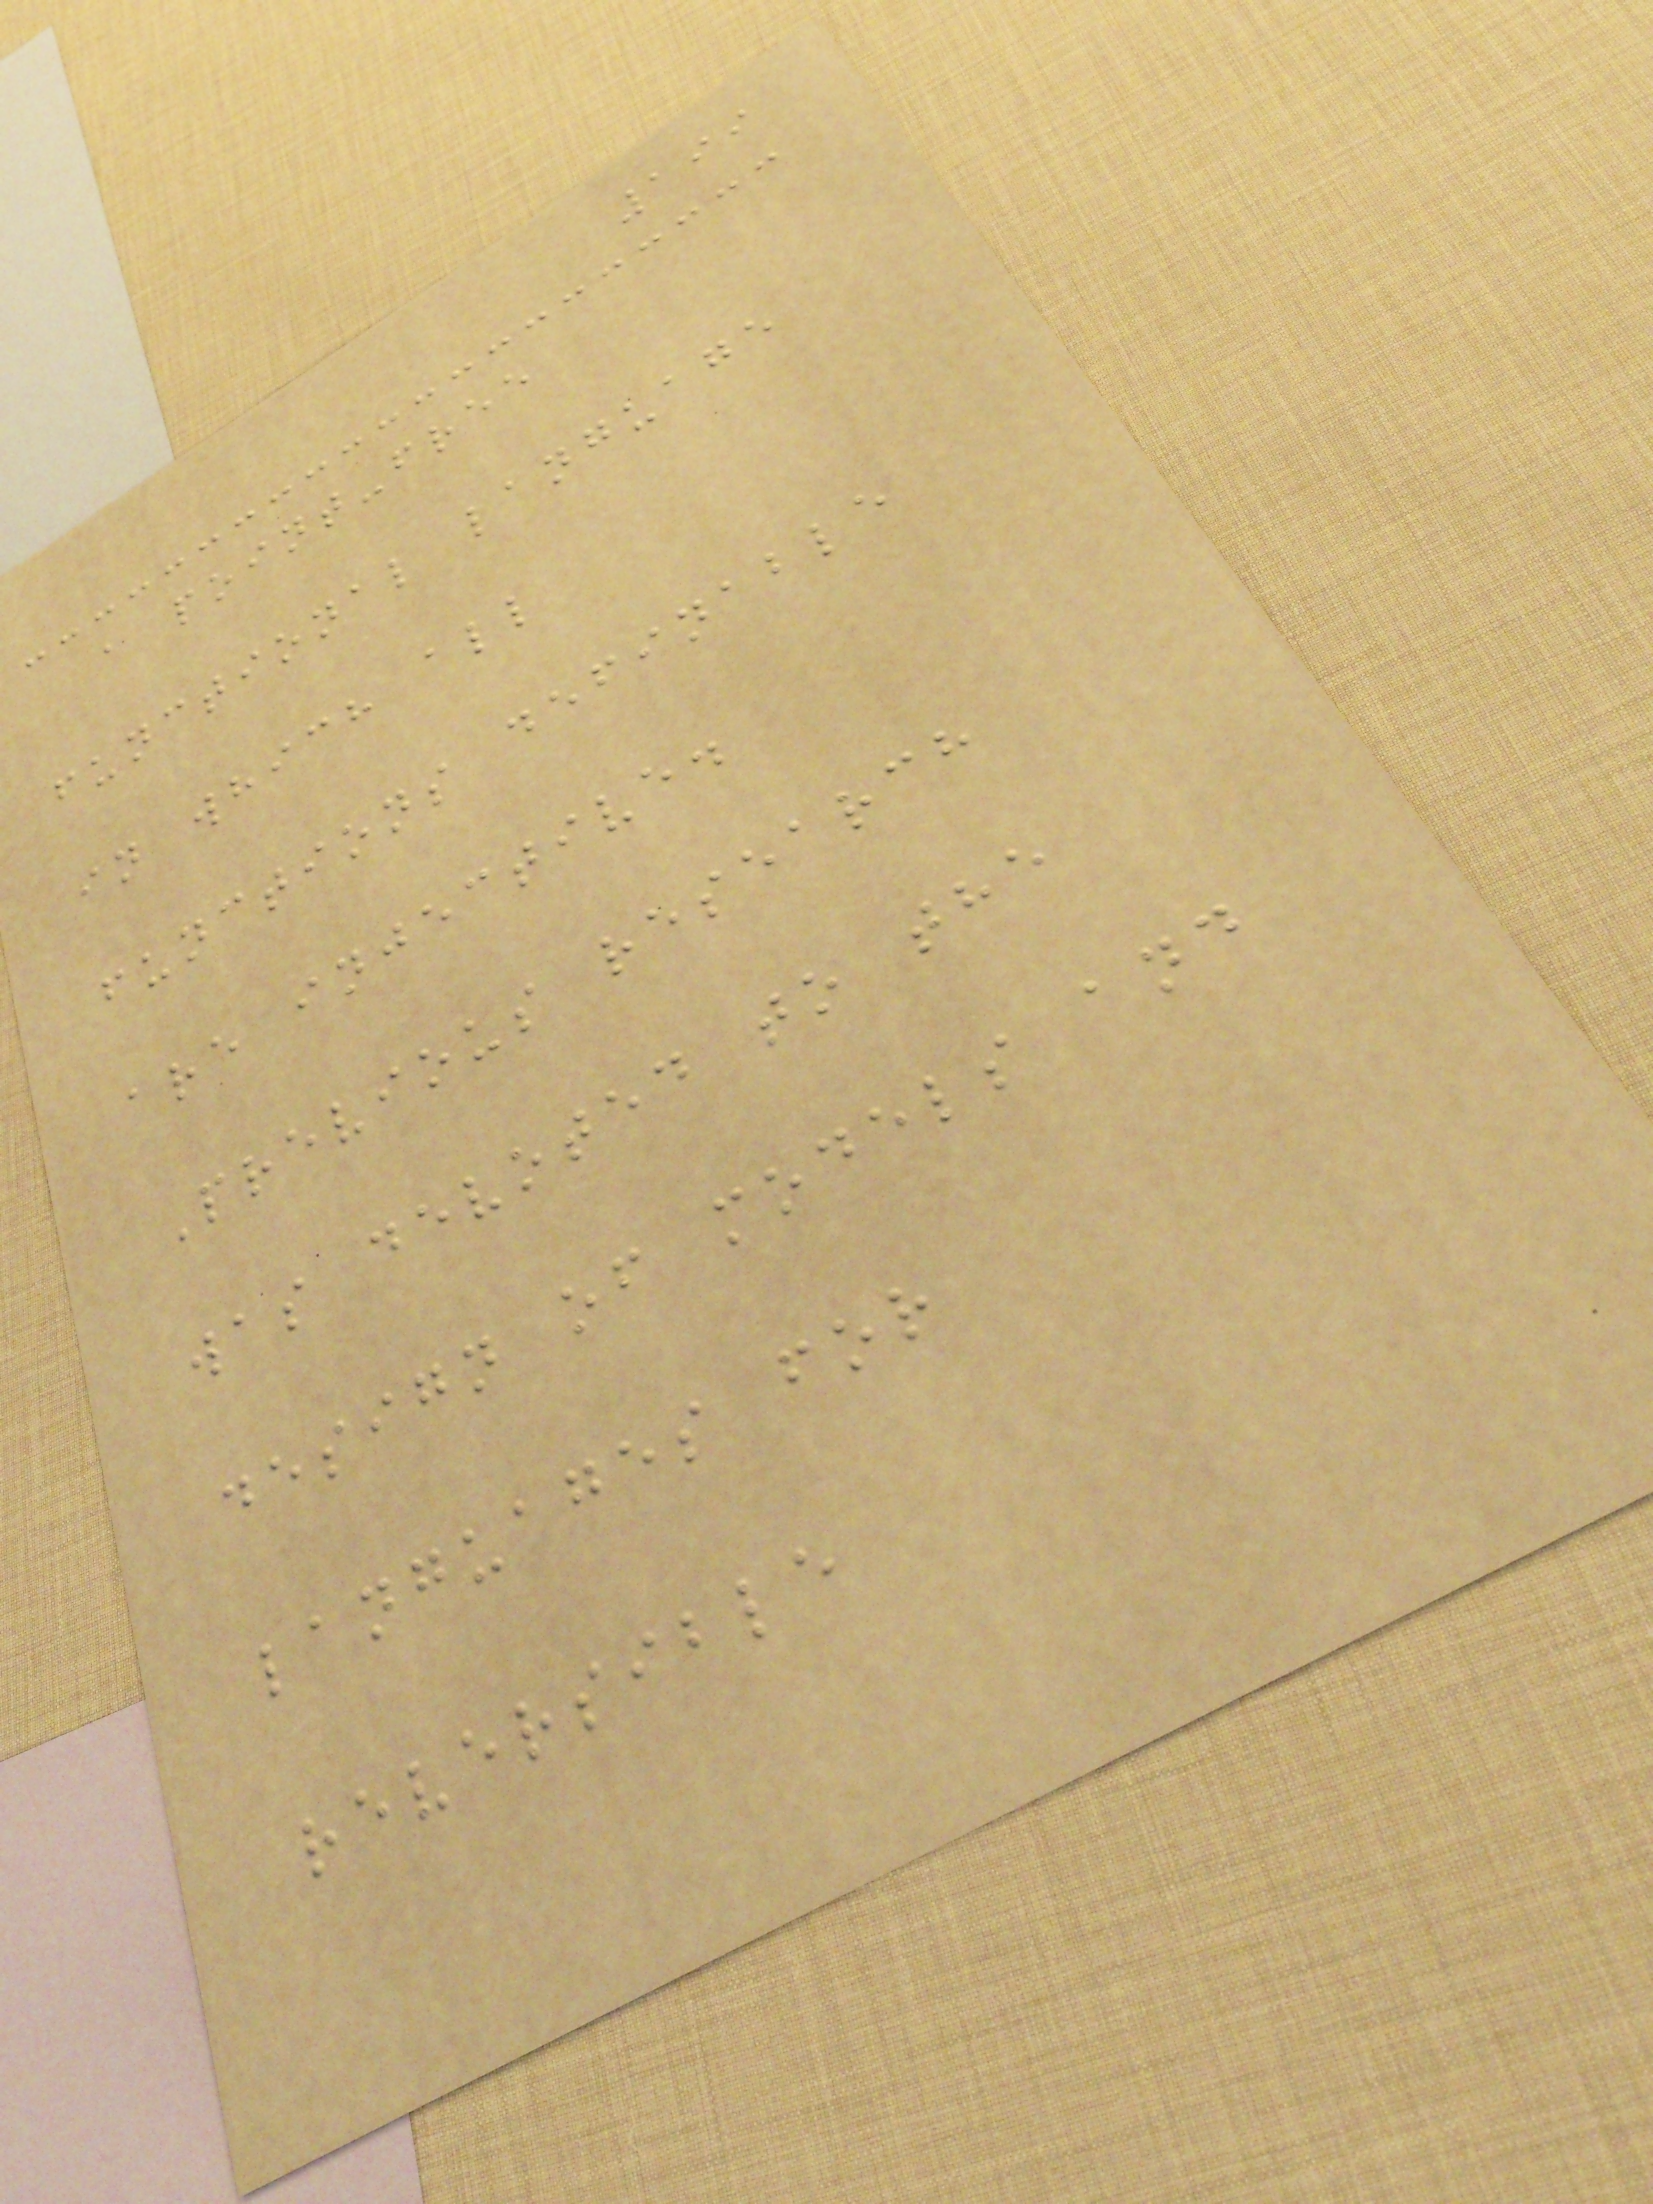199
a point-free
functional language
in which all
functions definable
are injective.
Previous research
was devoted to the
design of models and
languages for
reversible
